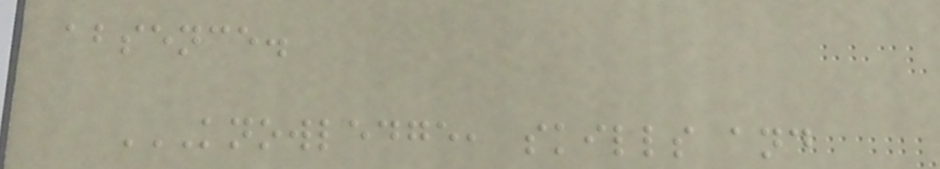absence.
KNOWLEDGE, SKILLS AND
